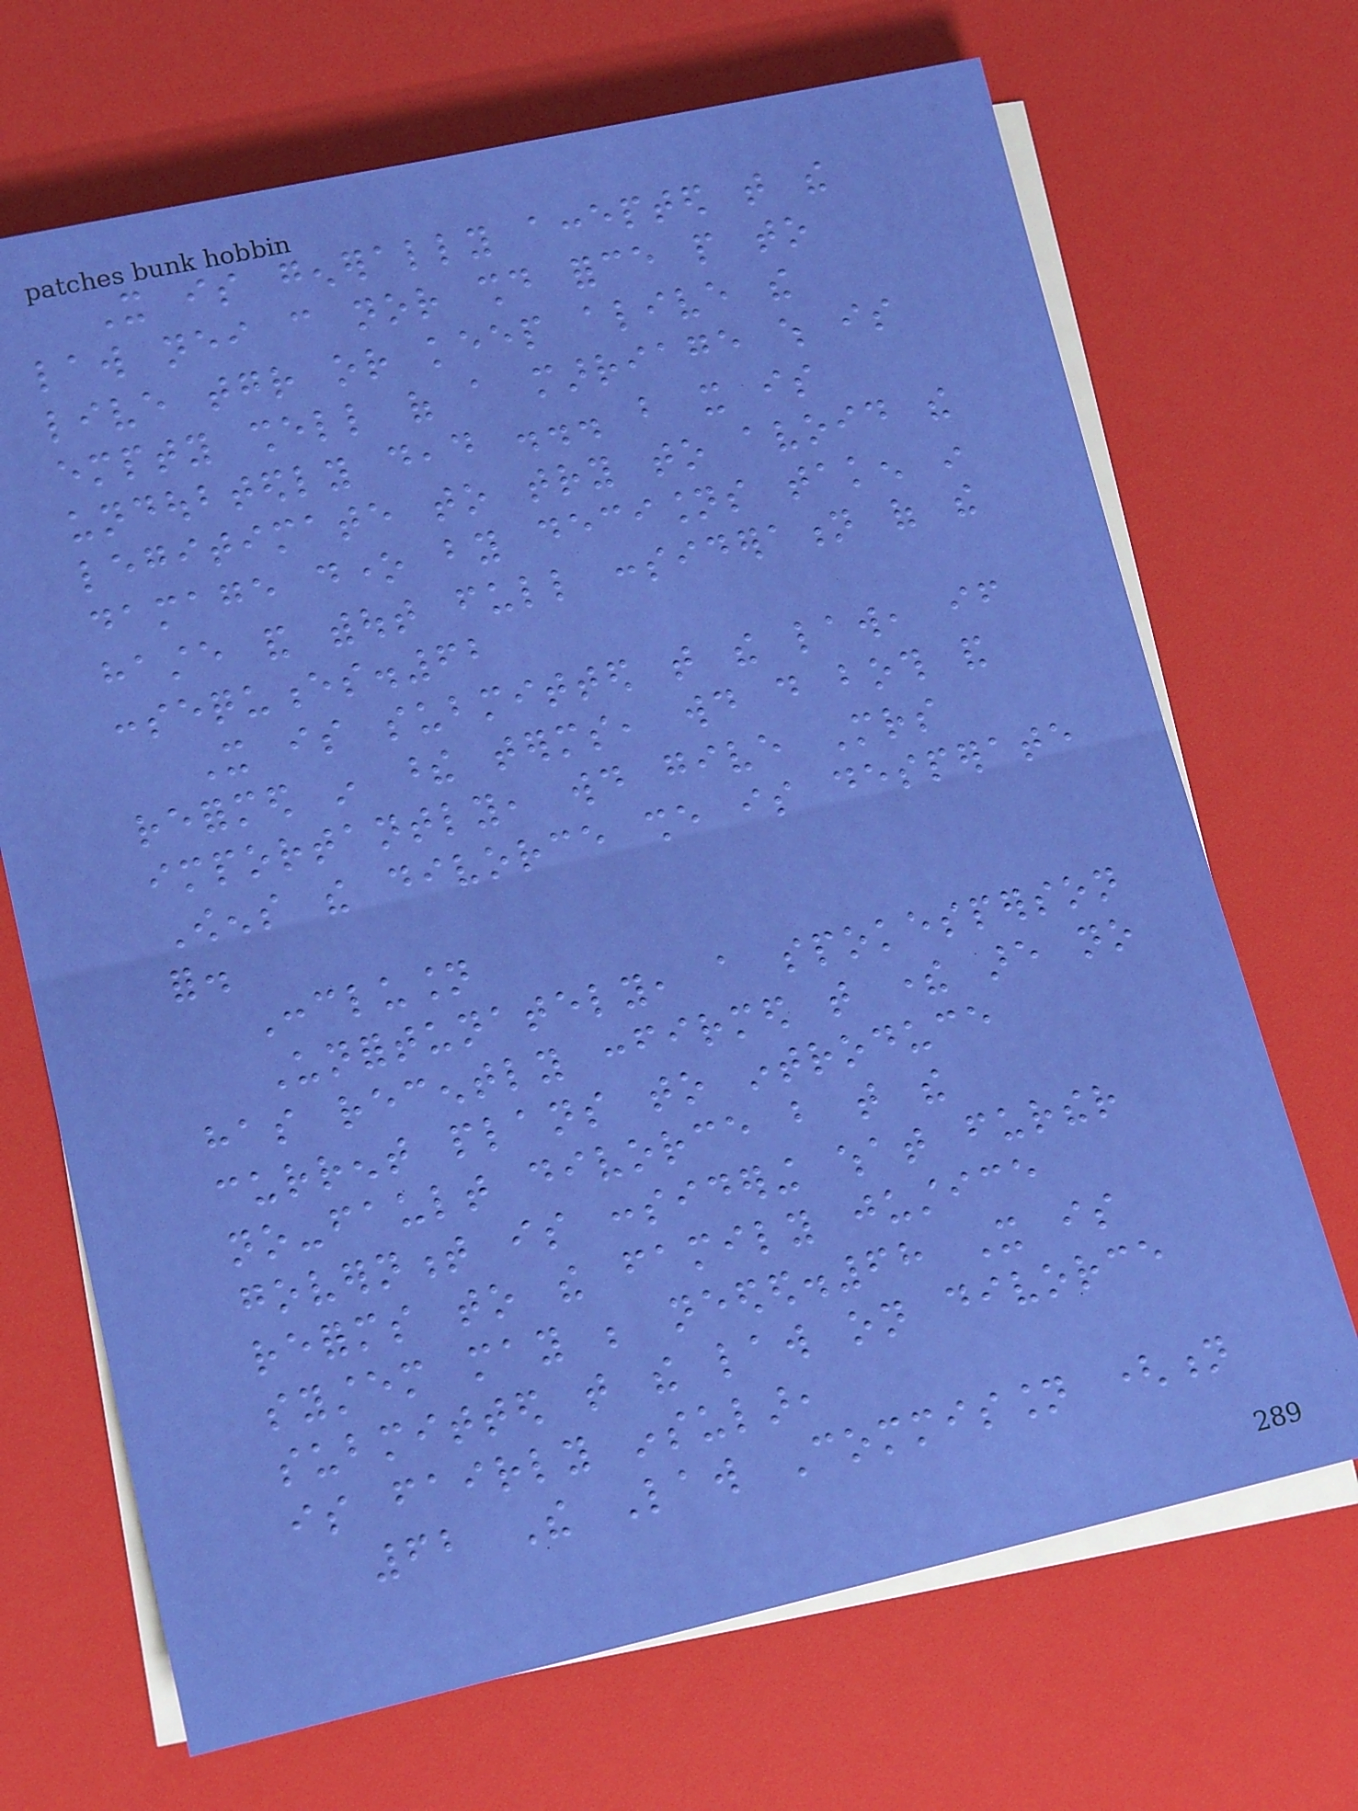It is generally accepted that the
law neither can nor should force people to
live together or keep alive the
empty shell of a marriage which is
undoubtedly dead ... but it is
legitimate to try to avoid the
damage done by decisions taken in
haste and without full consideration of the
consequences.62
It is submitted that the law, if
reformed in these terms, would do both and
importantly, would give Mrs
Owens the divorce she is desperate
for.
Conclusion
Unfortunately, a spokesperson
has recently confirmed that there are no
current plans to introduce
no-fault divorce but that the
government is considering what further
reforms to the family justice
system may be needed.68 It is
submitted that the law on divorce
is fairly insular,
62 The Law Commission (n
